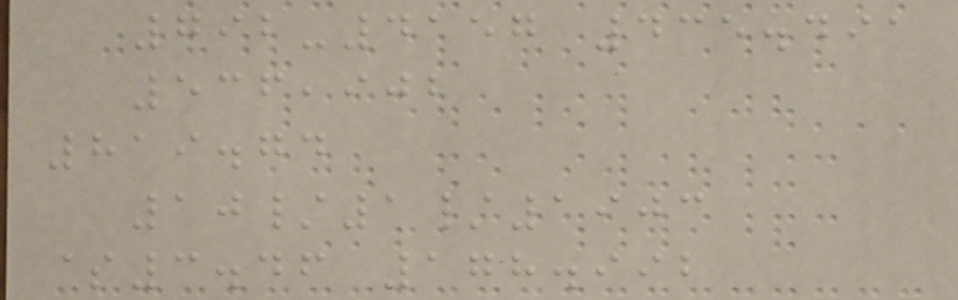792-4157 435.491
536,902
819.74
10/1/1903
$3.46 178.992
